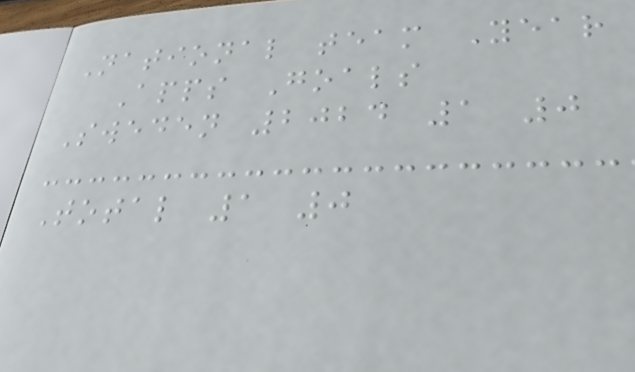National team Year
Apps Goals
Sweden 2024 1 0
Total 1 0
